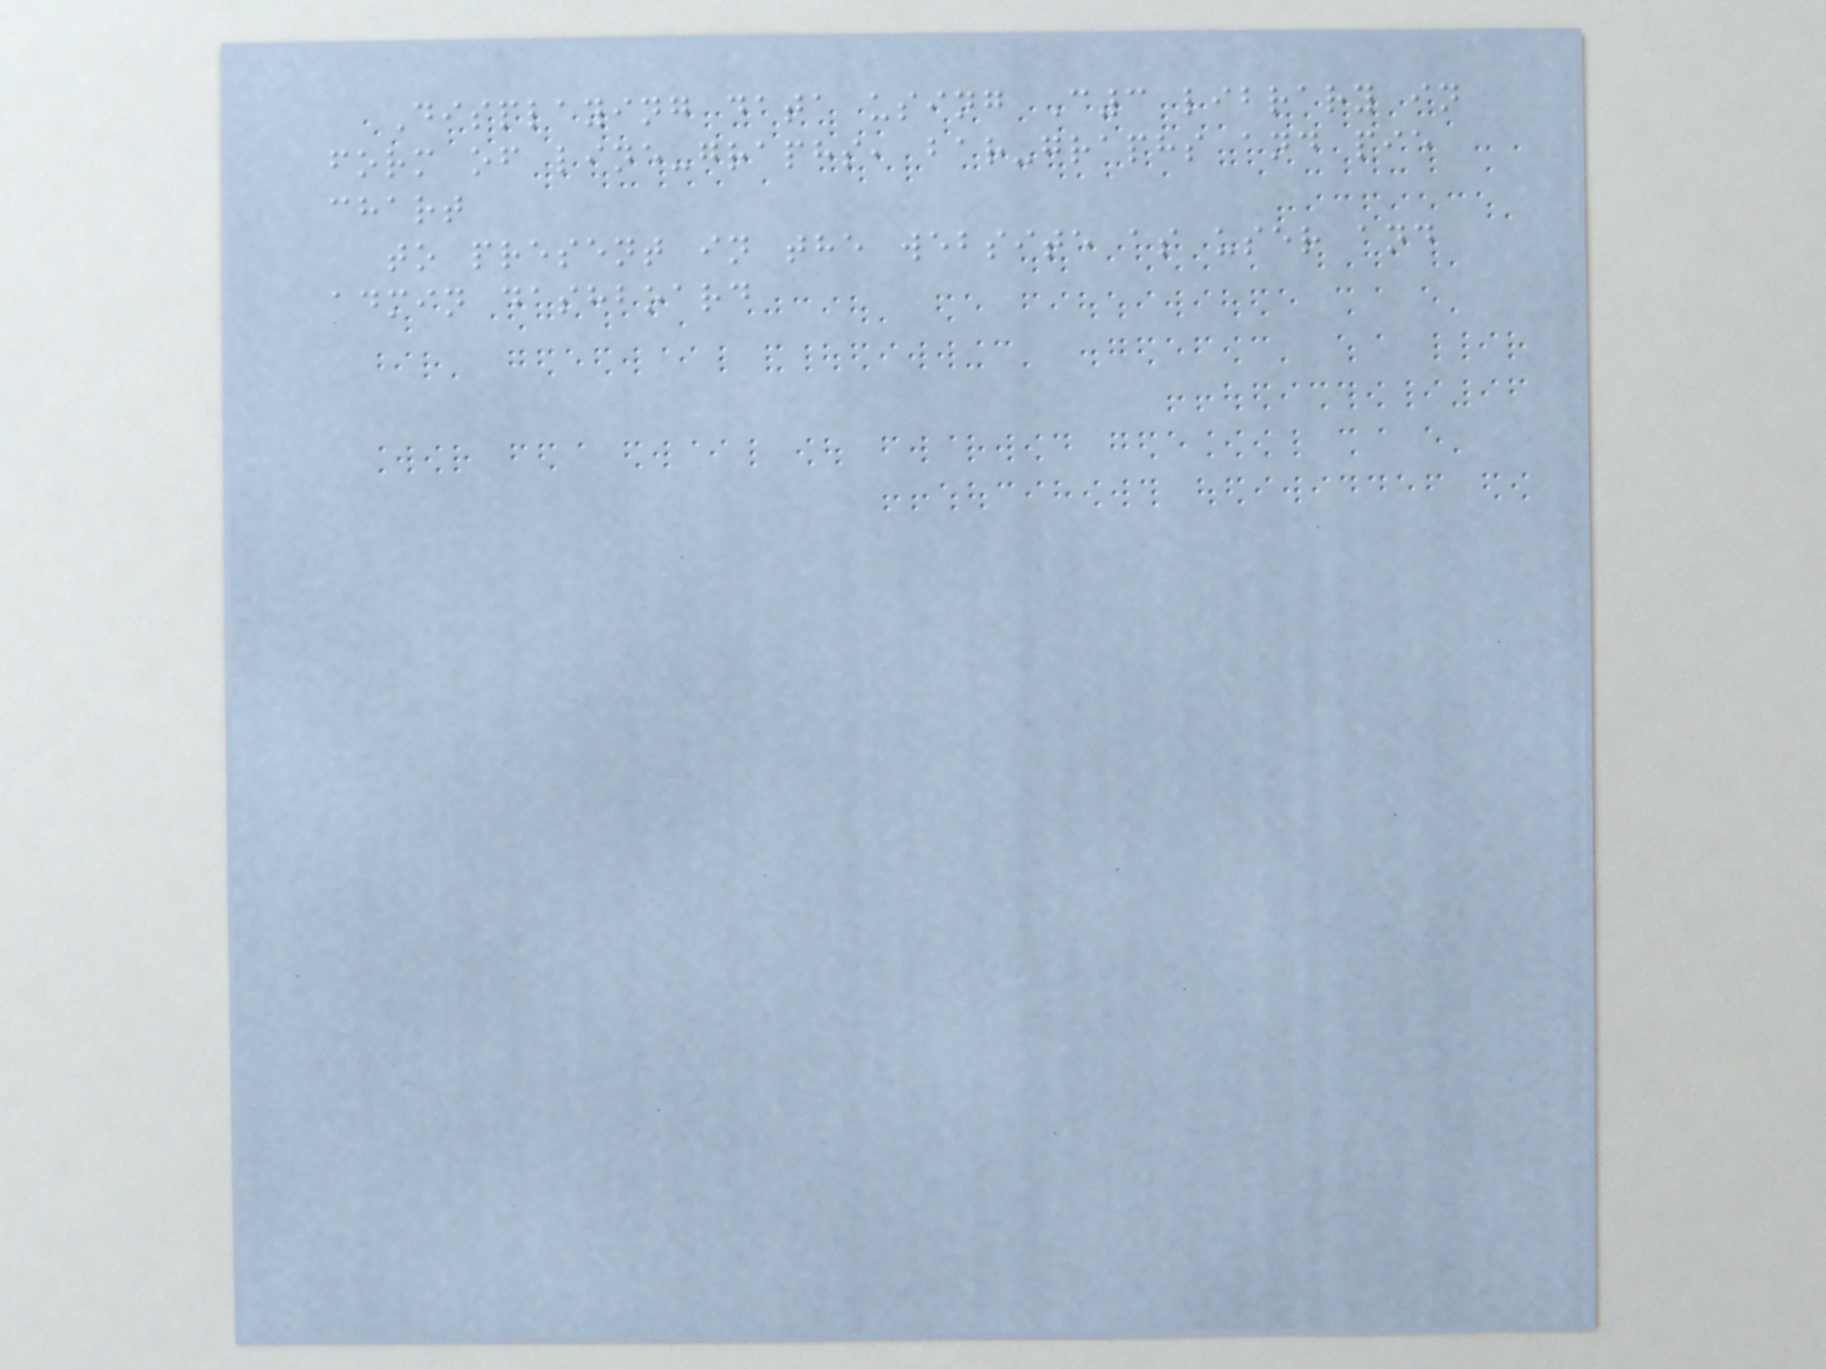Displaying data using C3 library in
form of line-graphs, bar-graphs and pie
chart
to present in the website as user and
admin dashboard
